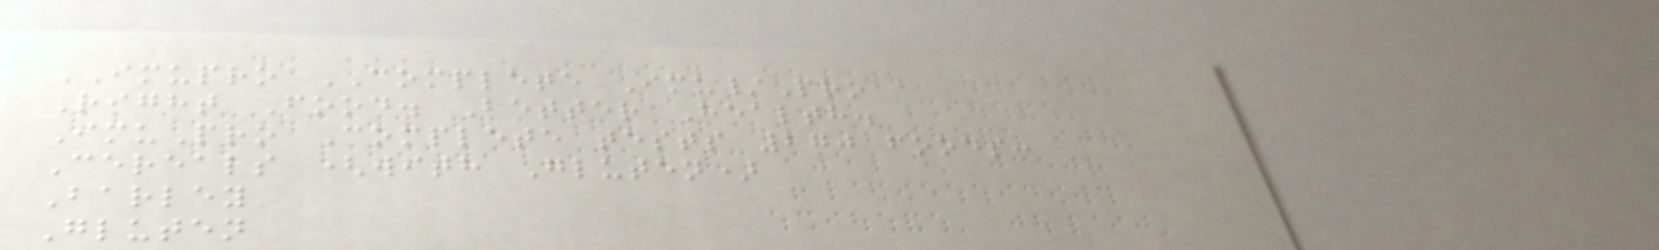IMUPRO COMPLETE Imu/Pro
Right Food. Better Health.
ImuPro Complete tests 270 foods:
Cereals (with Gluten)
Barley
Gluten
